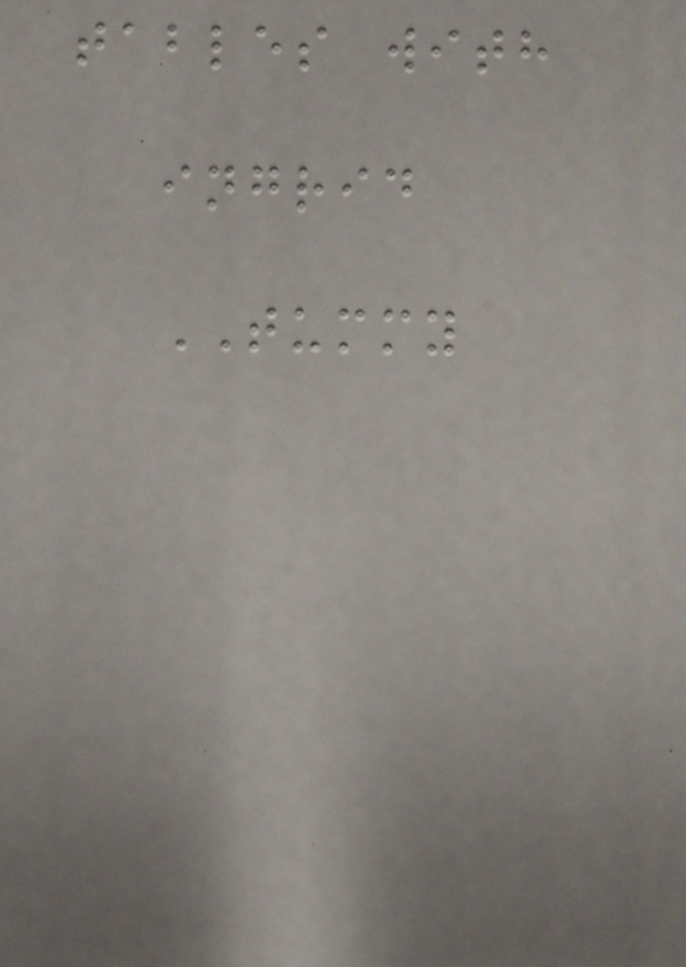tables with
ingrid
TUMMY
